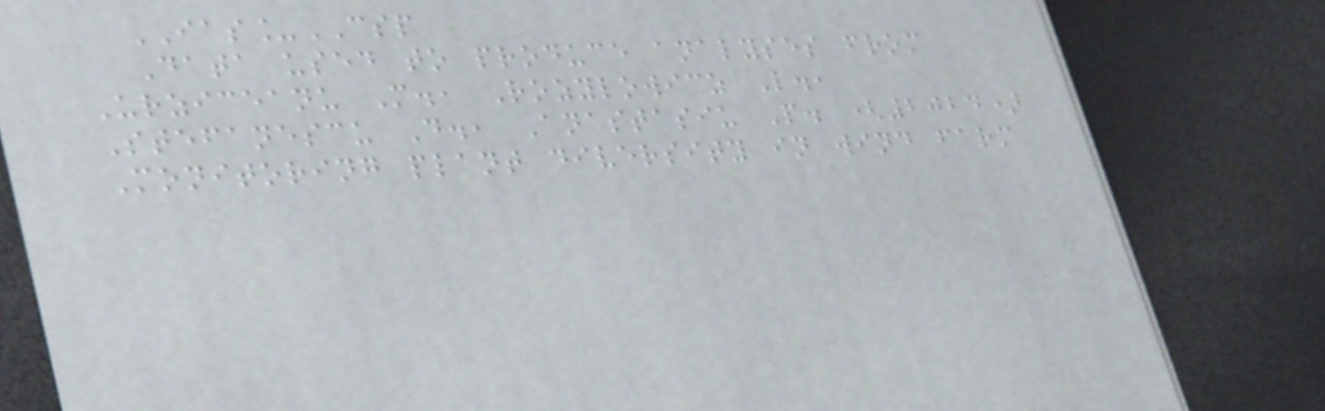IAS_CSP
Data used to produce analyses from
Urziceanu M., Rozylowicz L.,
Stefanescu D., Anastasiu P. (2024)
Monitoring plant diversity in wind farm
